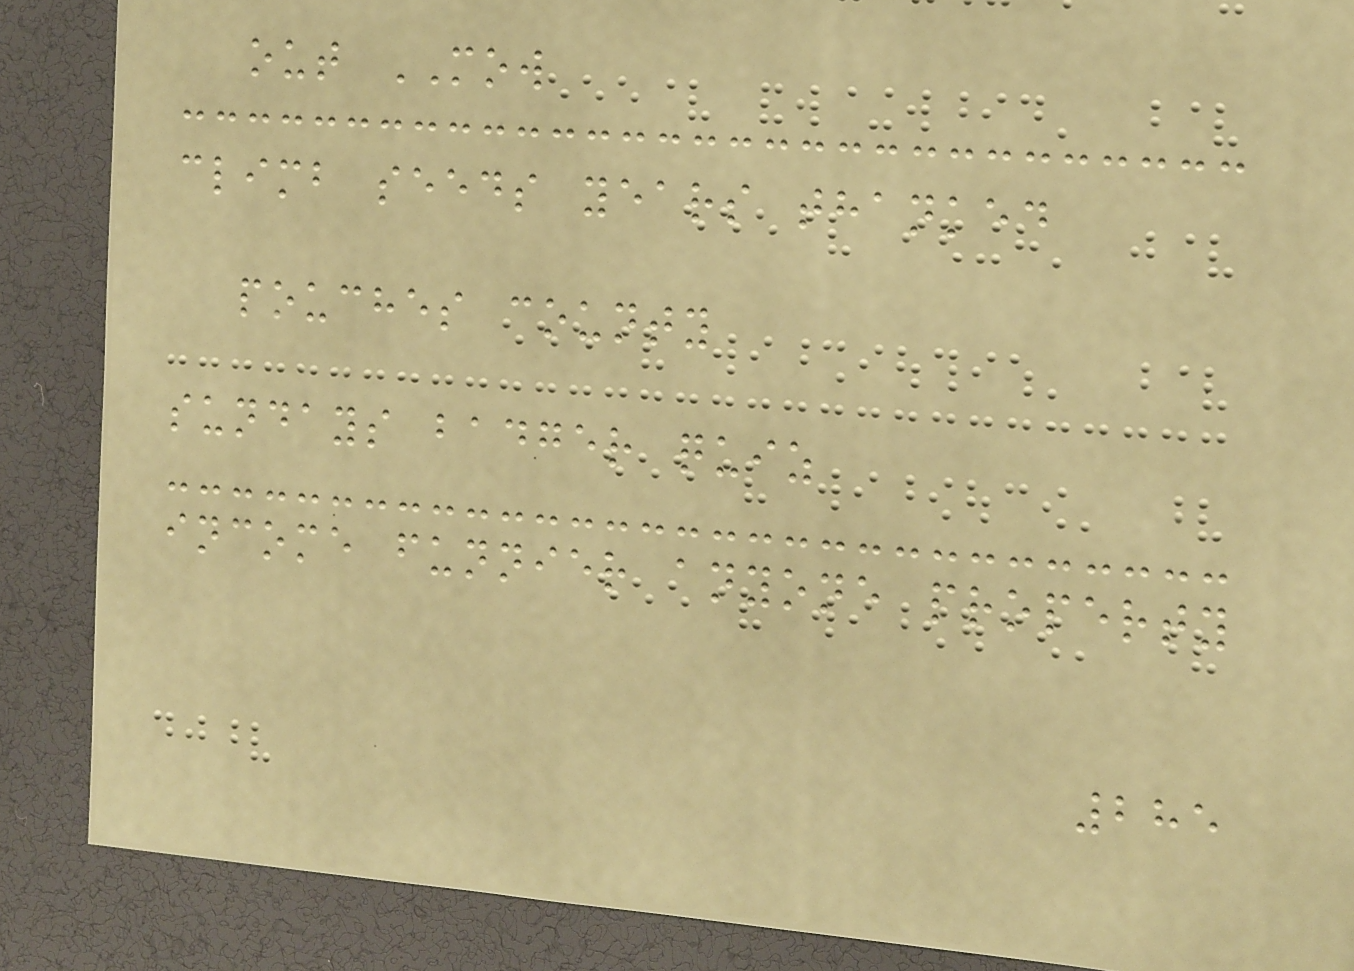out MOW
climb seeds years thanked
pouches county
sundays badger quiz
income funnier anyone property
285
